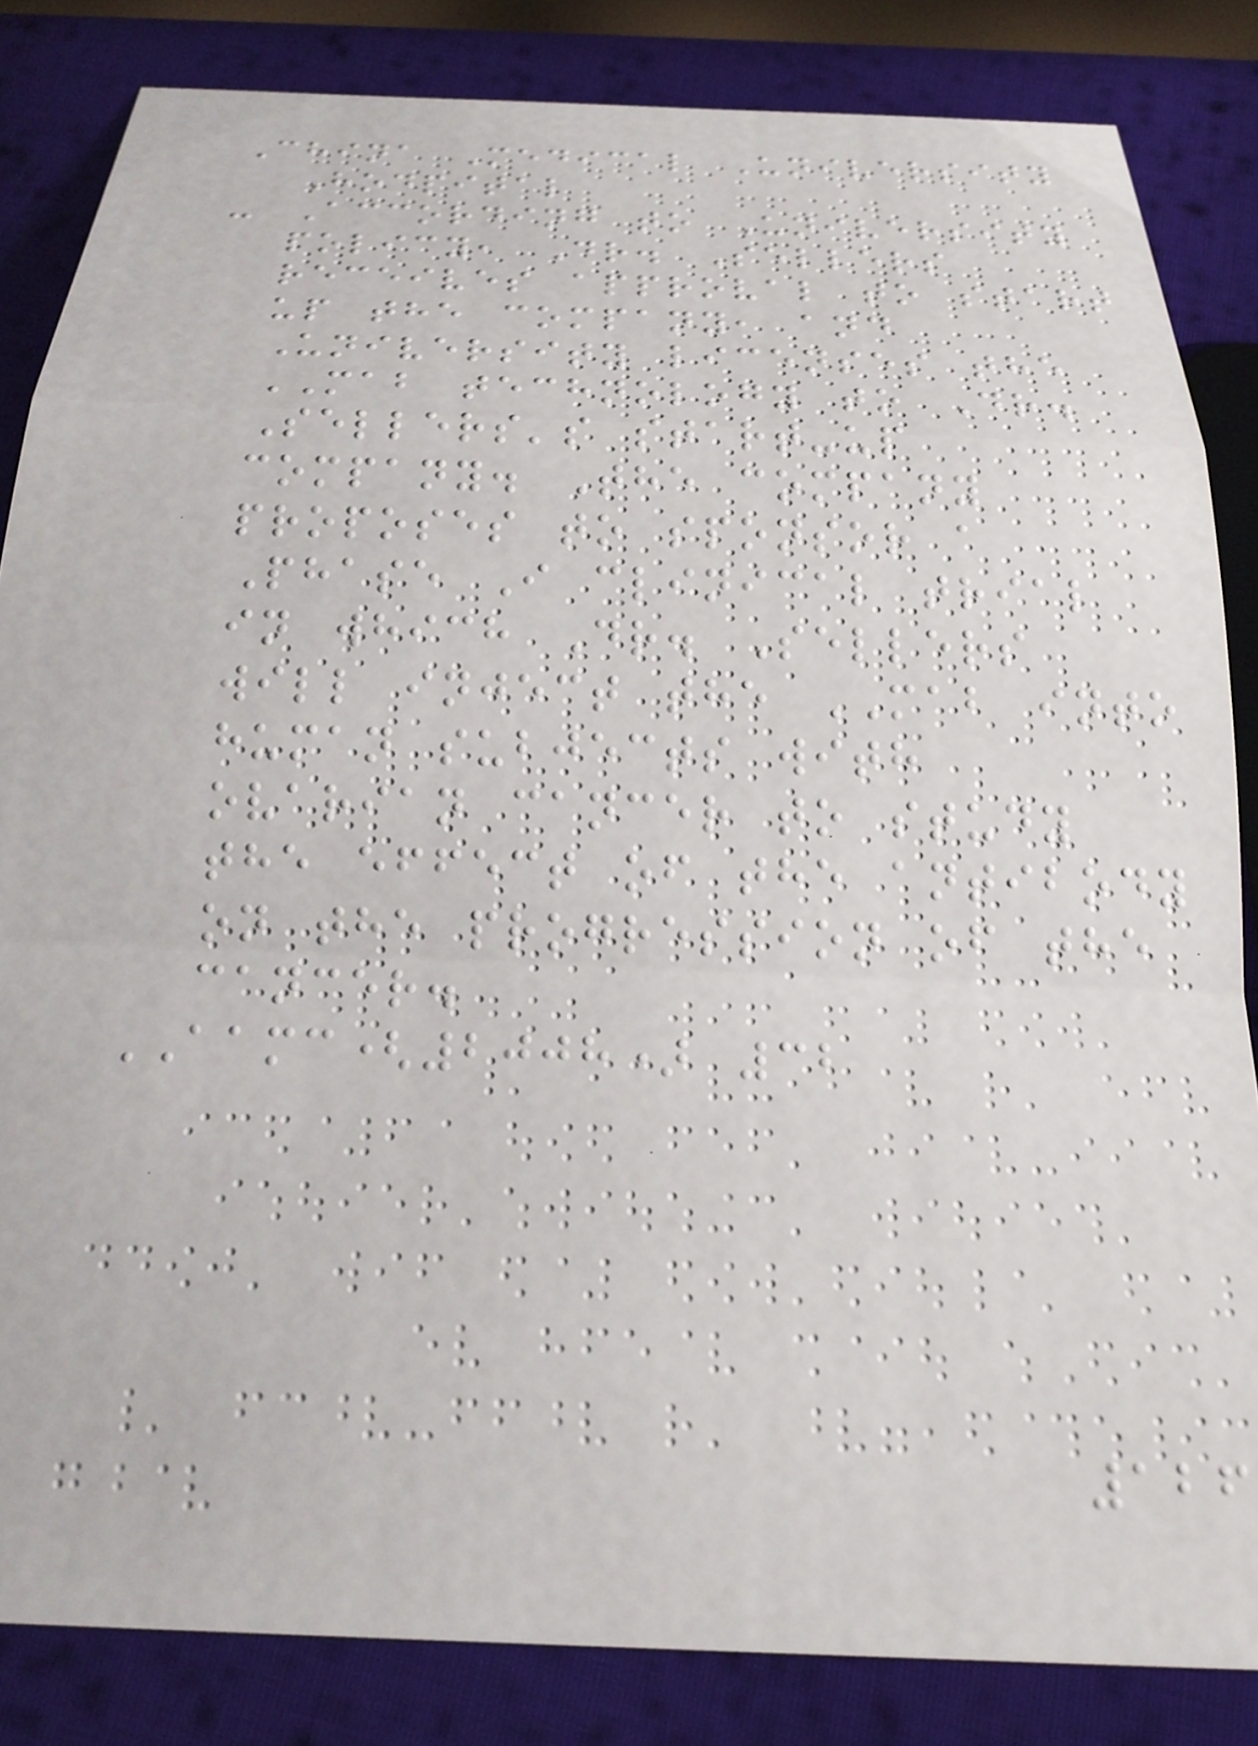China Medical University
Hodpital
- According to University
policy, Dr. Sellers
receives approval to start
up the company, and
University licenses the
MAB technology to Dr.
Sellers's start-up
company. The company
proposes to sponsor a
Phase I clinical trial
in which Dr. Sellers
will inject the MAB into
human subjects with
ovarian cancer to study
the effect of the antibody
on the progression of the
cancer.
AAMC(2008) 32
126
